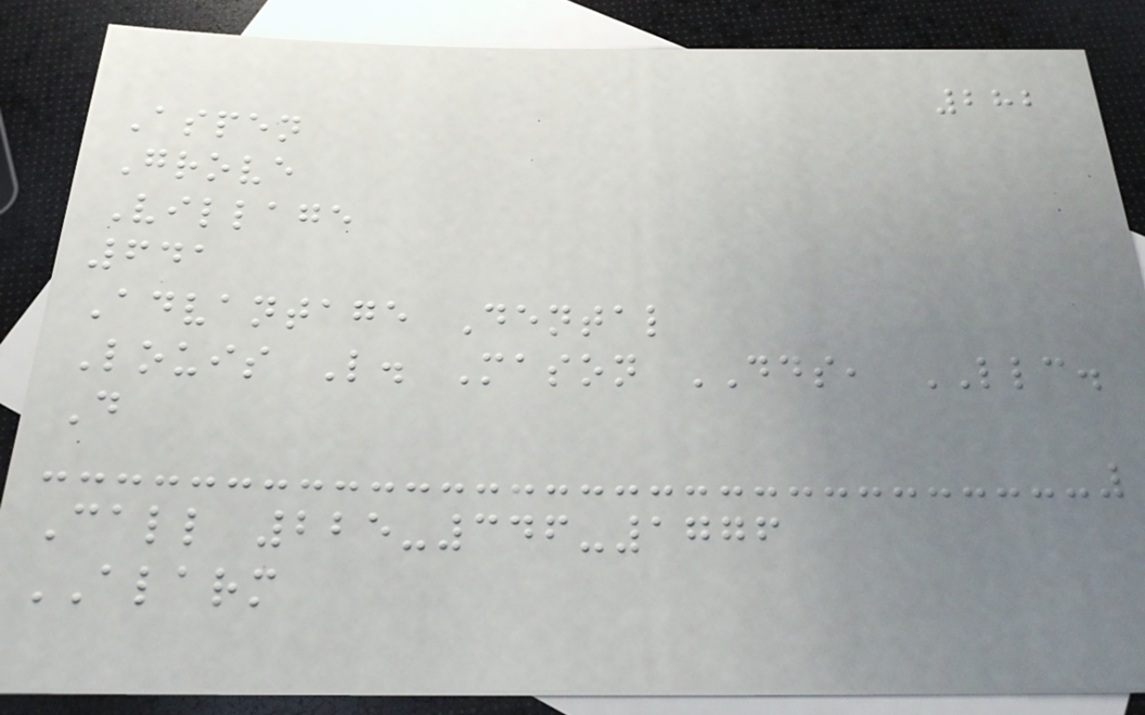282
Aspen
Grove
Village
641
Advantage Dental
Louis L. Mason DDS, LLC.
D
Call 225-346-1776
ALARM
